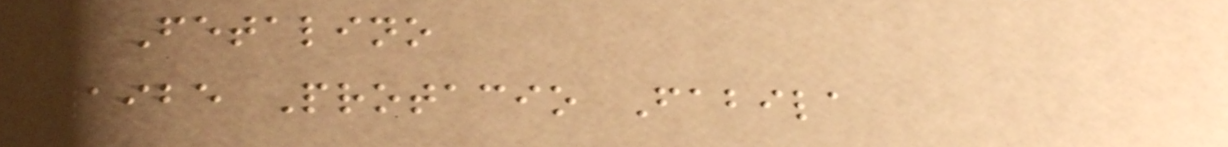Fetalino
1925 Protacio Fabila
